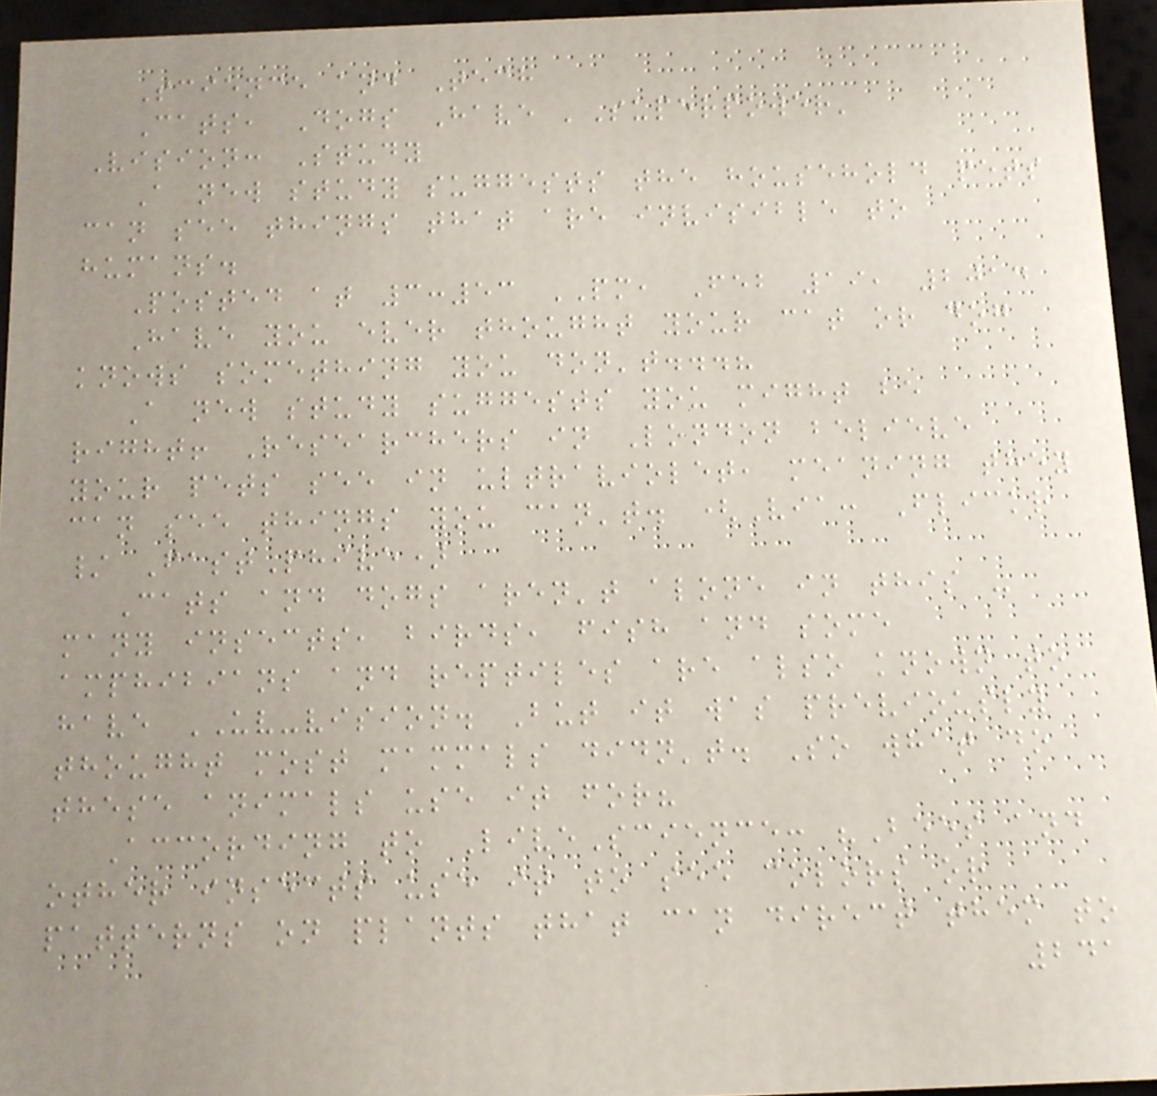Science and Tech
Cats, Dogs Have 'Superpower'
Vision: Study
A new study suggests the household pets
can see things that are invisible to
humans.
Posted at 3:53 PM, Feb 19, 2014
Have you ever thought your cat or dog
knows something you don't...?
A new study suggests you might be
right! Researchers in London believe
your pets see in ultraviolet, meaning they
can see things you can't. (Via: Flickr
/ FastPhive)
Cats and dogs aren't alone in this -
many insects, birds, fish and some
amphibians and reptiles are also known to
have UV-vision. But it was previously
thought most mammals didn't. So what do
these animals use it for?
According to LiveScience: "Bees and
other insects use it to see colors or
patterns on plants that can direct them to
241
